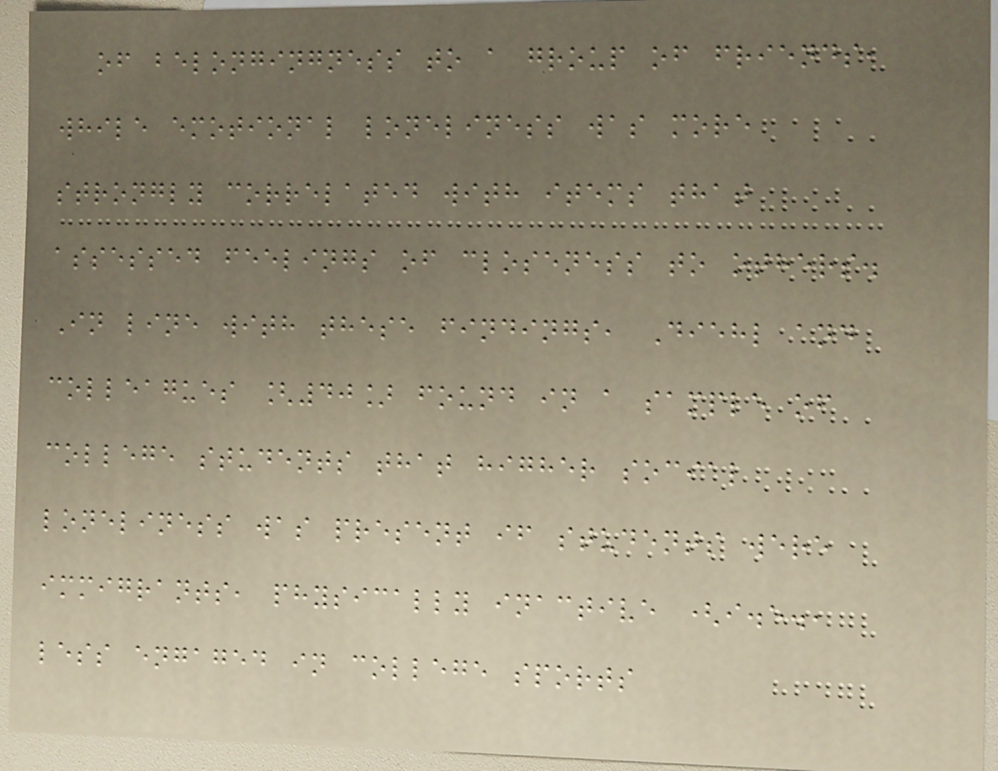of belongingness to a group of friends,
while emotional loneliness was more
strongly correlated with items that
assessed feelings of closeness to others.
In line with these findings, Diehl and
colleagues [40] found in a sample of
college students that higher social
loneliness was present if students were
immigrants, physically inactive (i.e.,
less engaged in college sports
